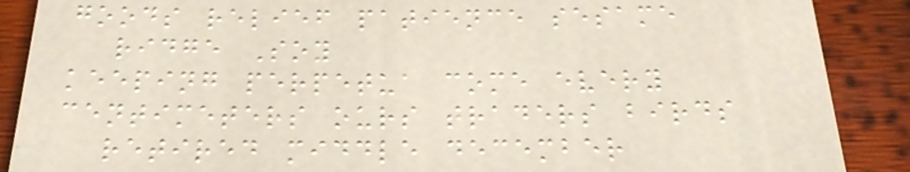goods relief patience sesame
ridge Soy
keeping perpetua come every
centimeters ours traders birds
retired middle december
